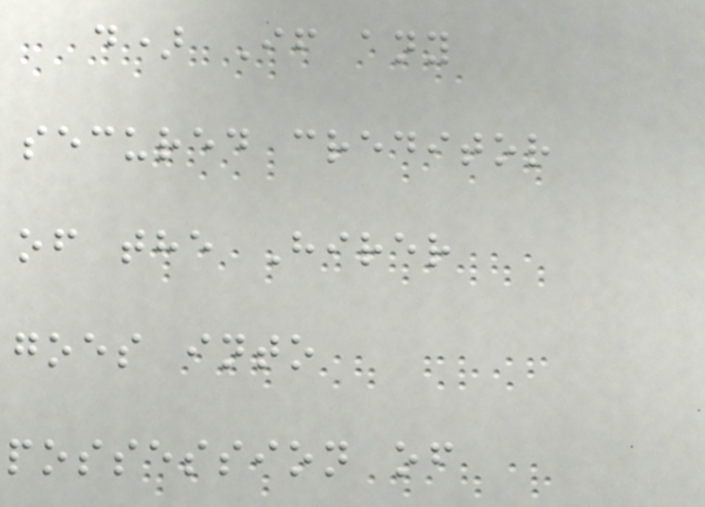d) If any
secured creditor
of the Hirer
goes into
possession of
